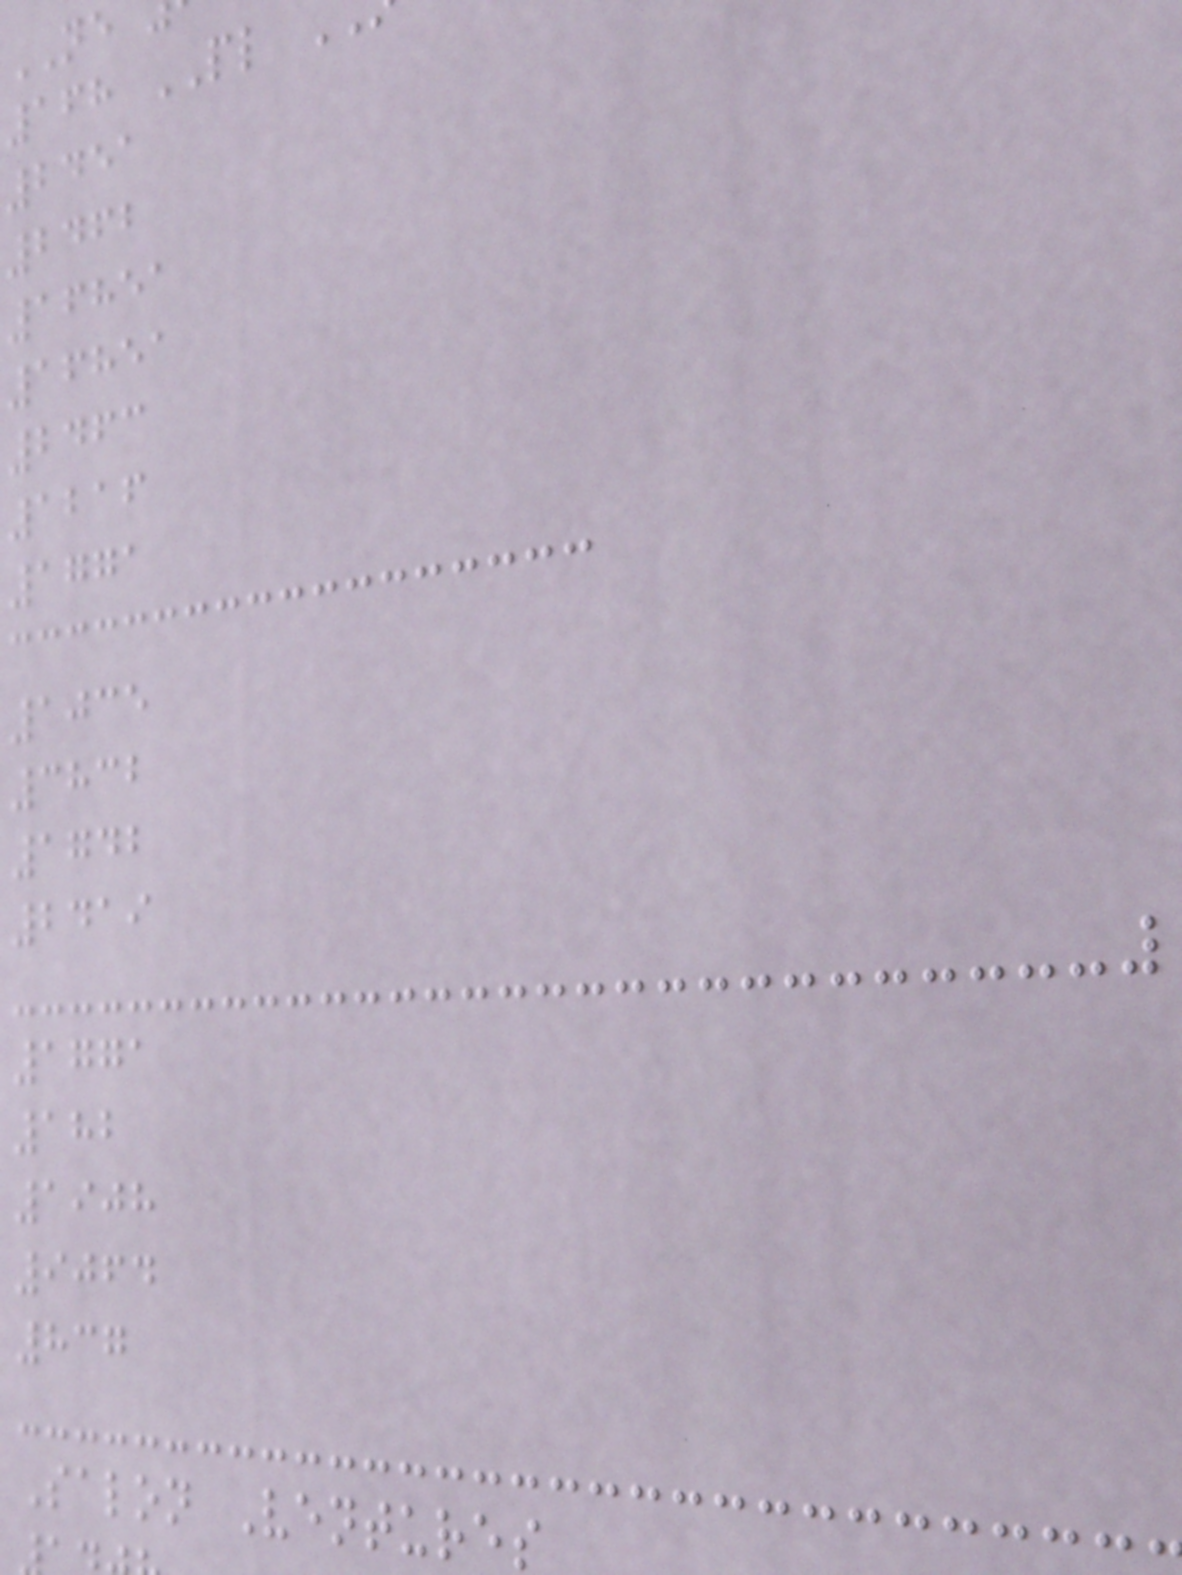NE
168 PL
2451
2462
16851
16851
2463
1216
1771
1035
3832
1742
2419
1771
182
1908
9064
837
Salon Ventures
